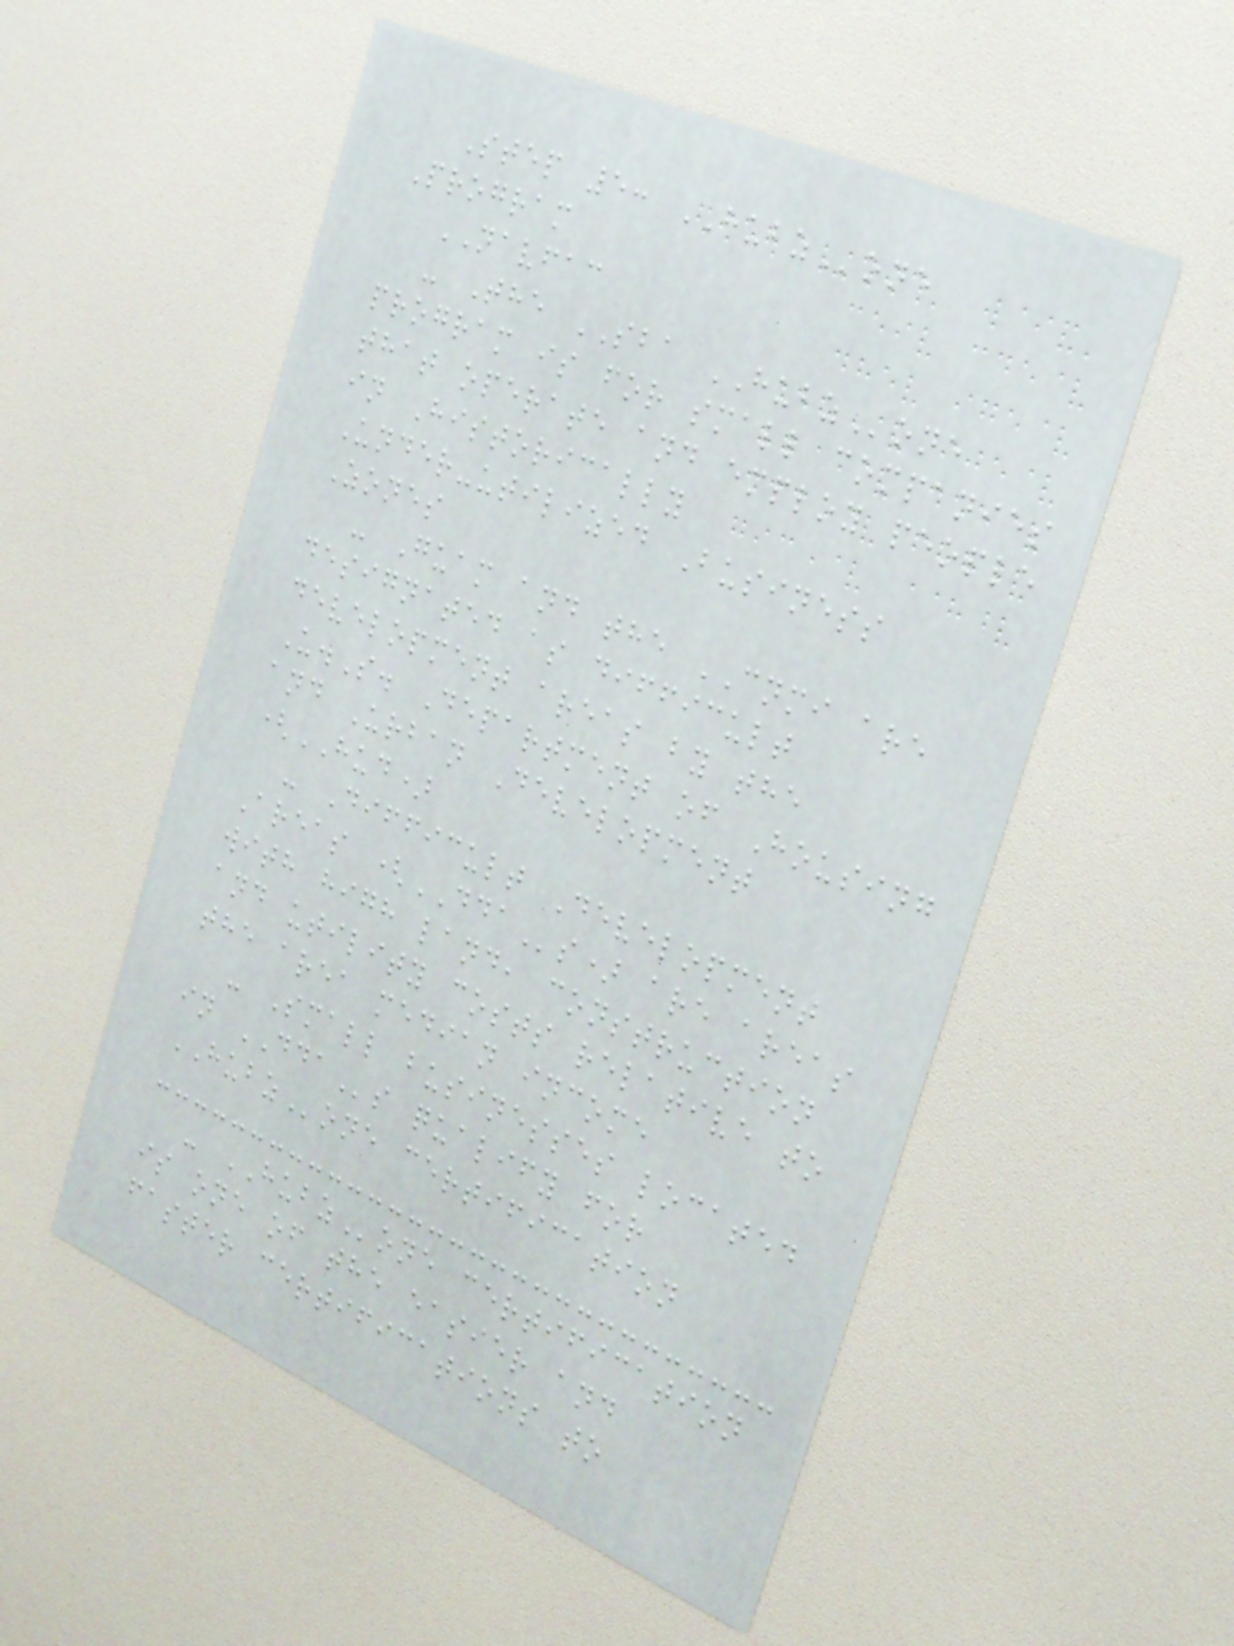Step 5: HUBZone
Program
NAVFAC
- The SBA HUBZone
program is for small companies
that operate and employ people
in Historically
Under-utilized Business
Zones
- Guam and the CNMI are
designated as difficult
development areas by the
U.S. Department of Housing
and Urban Development
(HUD)
- Difficult Development
Areas (DDAs) are areas
with high land, construction
and utility costs relative to
the area median income
- Small businesses located
in DDAs qualify for
HUBZone certification
- HUBZone certification
is one of the easier and
faster certifications to
